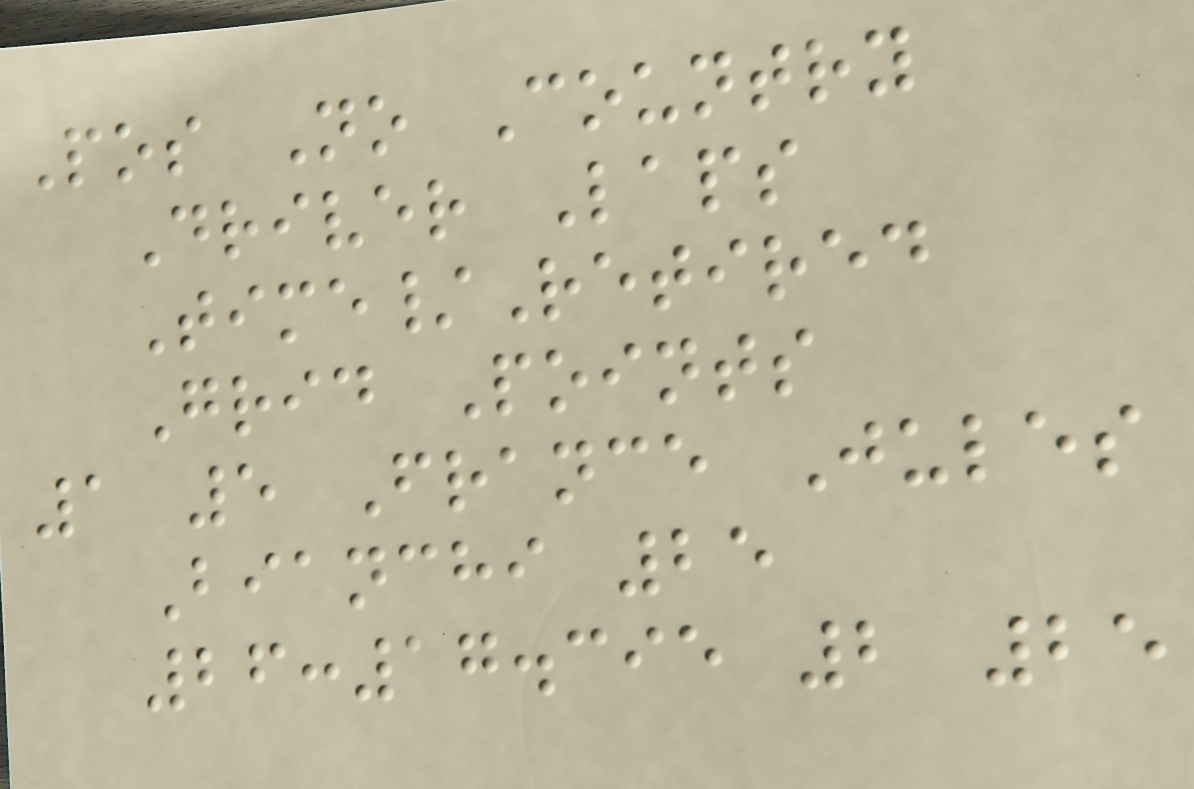Pos No Country
Driver Laps
Time/Retired
Grid Points
1 5 France Jules
Bianchi 25
26:17.395 2 25
